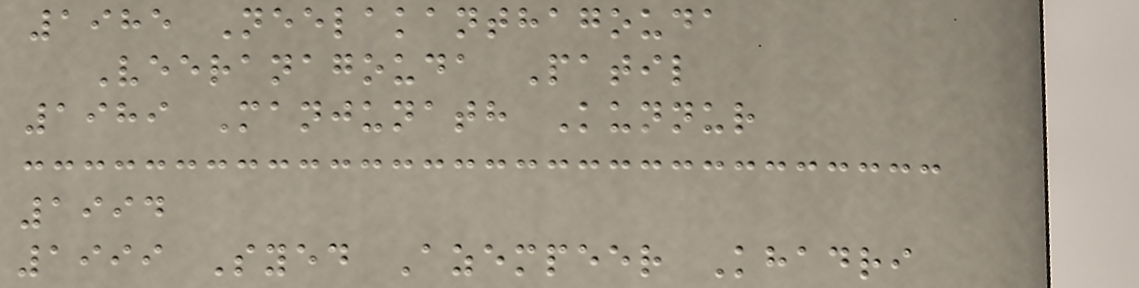1985 Neelakanthagouda
Veeranagouda Patil
1989 Manjunath Kunnur
1994
1999 Syed Azempeer Khadri
